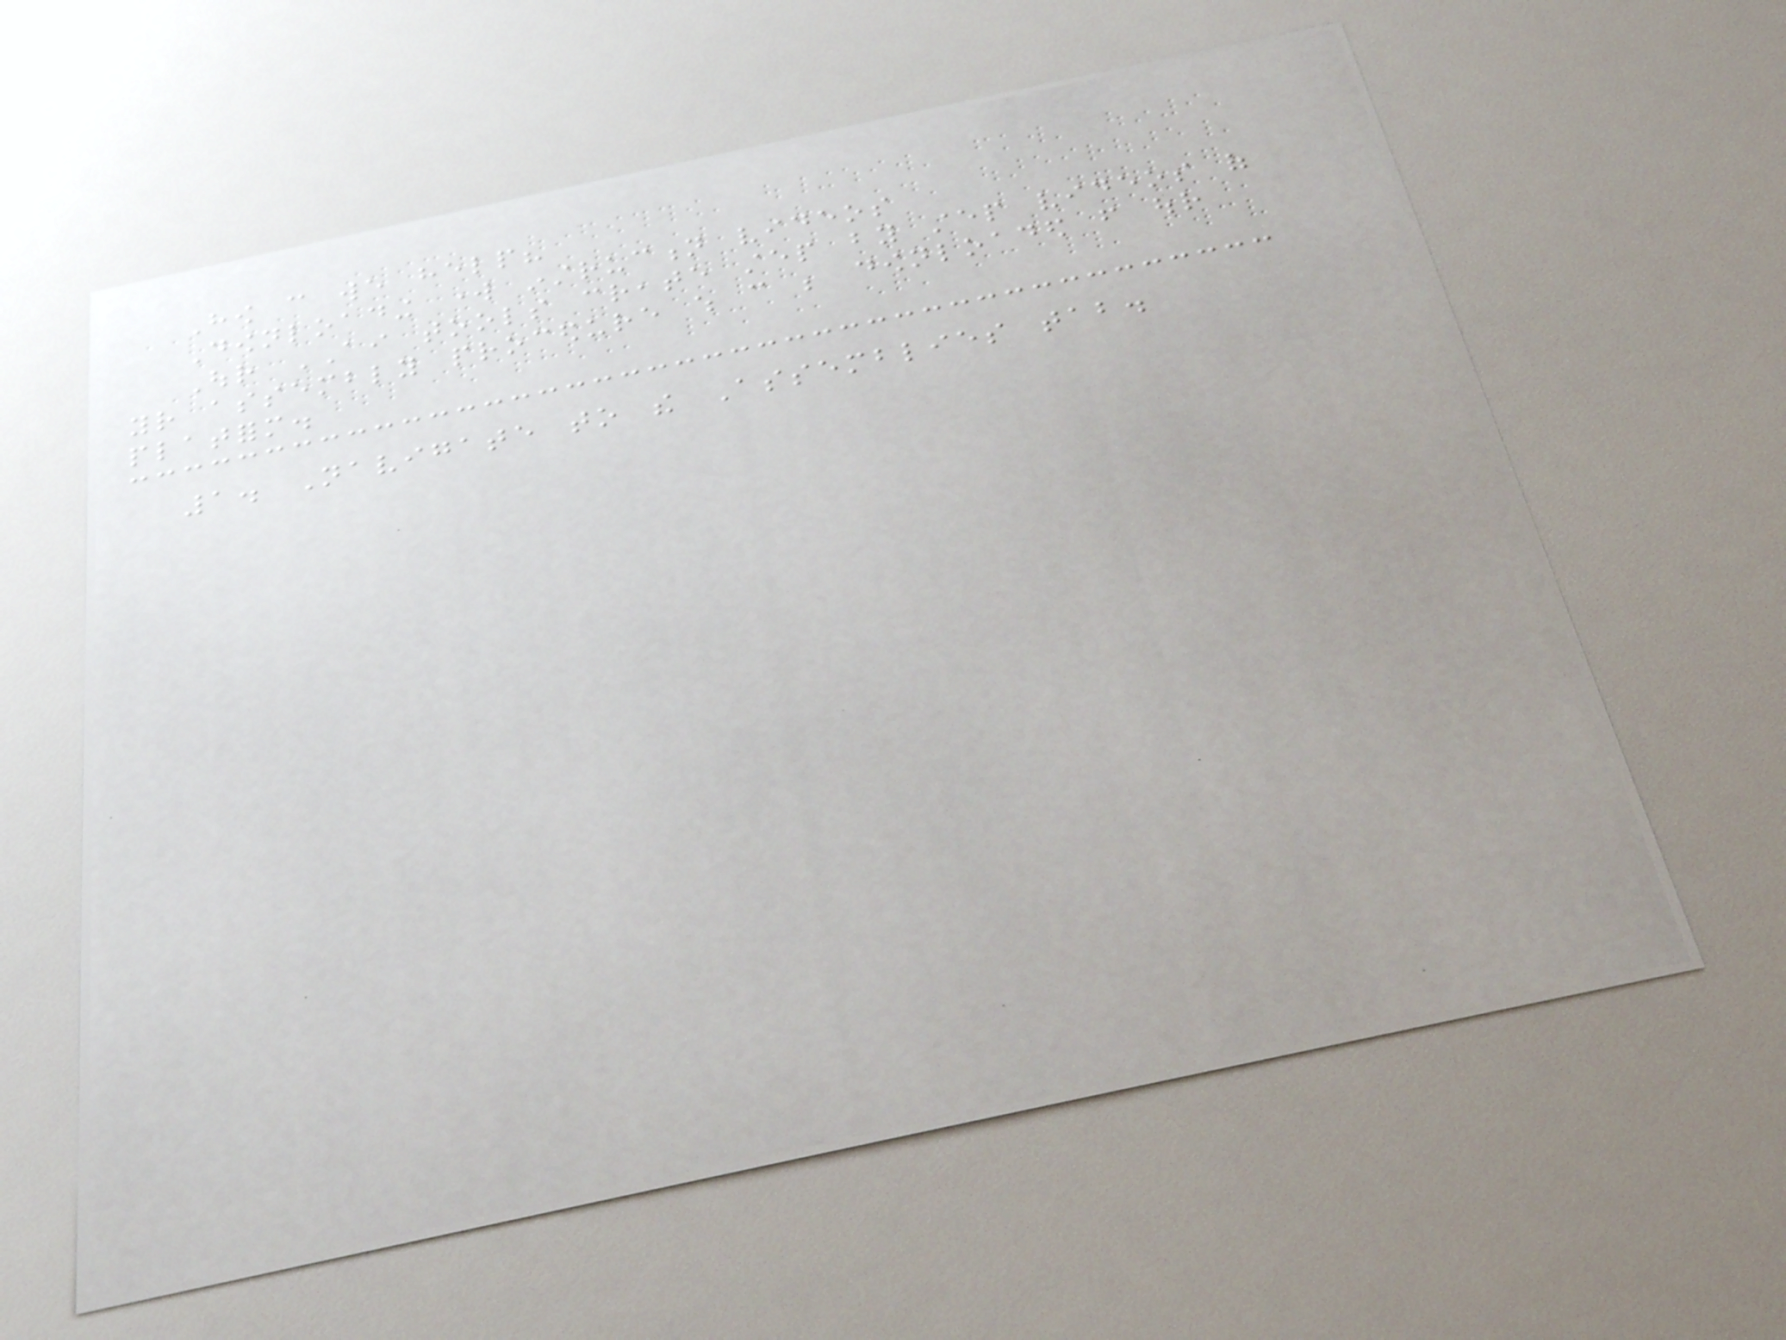How can we help?
Downloading work instruction videos
Our AI tools create step by step videos of
your assembly procedure which can be downloaded from our
platform.
1. Navigate to the Assemblies tab.
